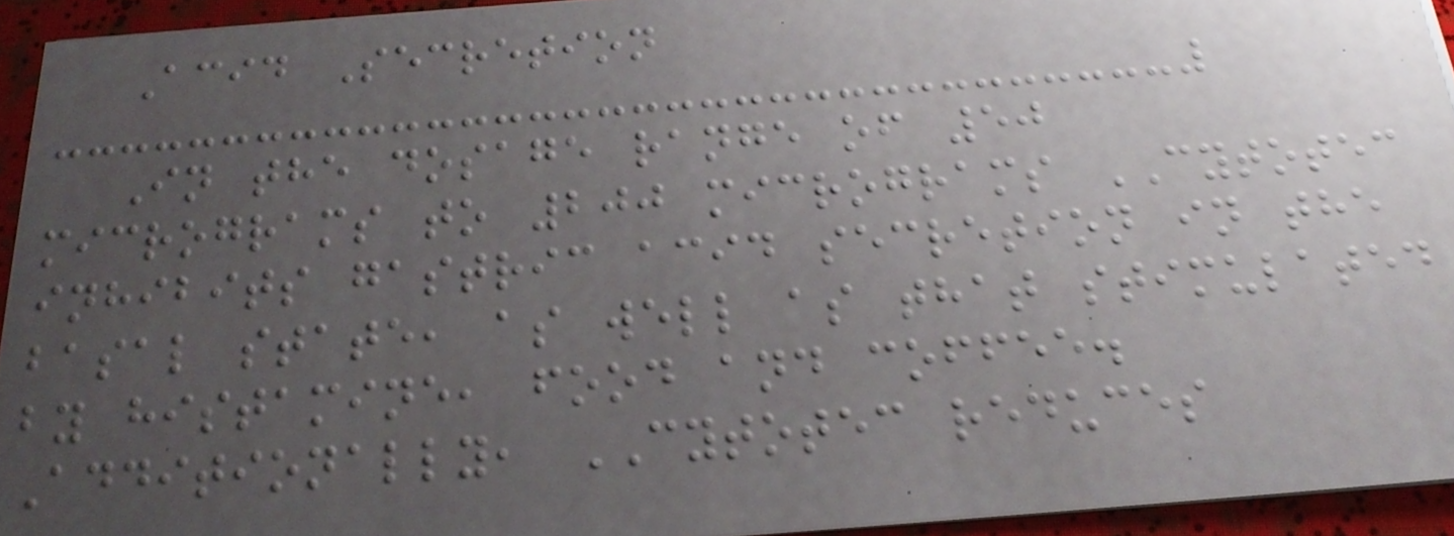Acid Secretion
In the dosage range of 50
micrograms to 200 micrograms CYTOTEC
inhibits gastric acid secretion in the
basal state, as well as that stimulated
by histamine, food and coffee.
Additionally, CYTOTEC reduces
